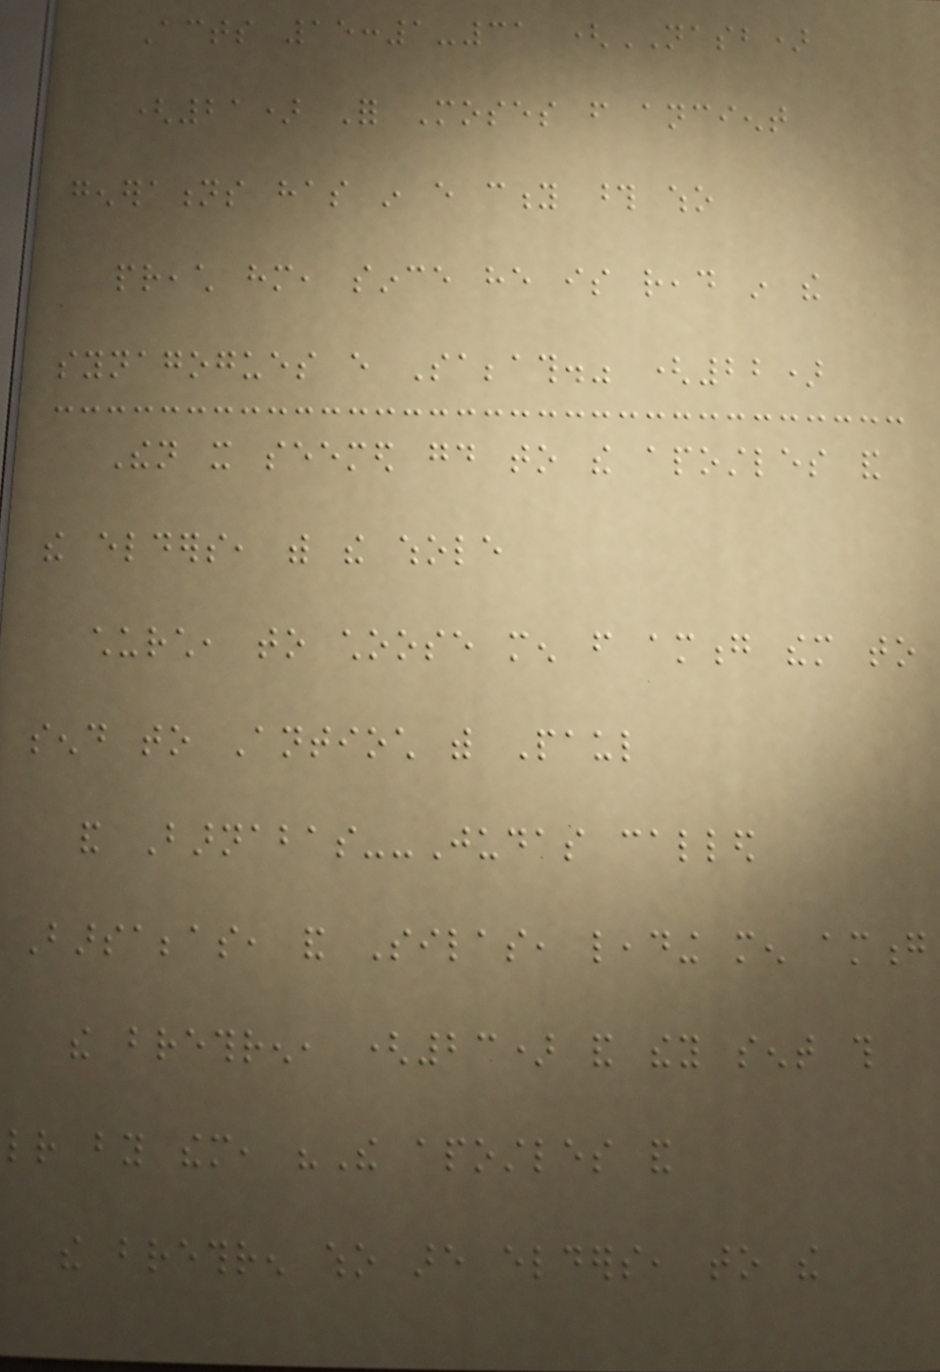Acts 15:1-31 (NASB)
(21) For Moses from ancient
generations has in every city those who
preach him, since he is read in the
synagogues every Sabbath." (22)
Then it seemed good to the apostles and
the elders, with the whole
church, to choose men from among them to
send to Antioch with Paul
and Barnabas--Judas called
Barsabbas, and Silas, leading men among
the brethren, (23) and they sent this
letter by them, "The apostles and
the brethren who are elders, to the
